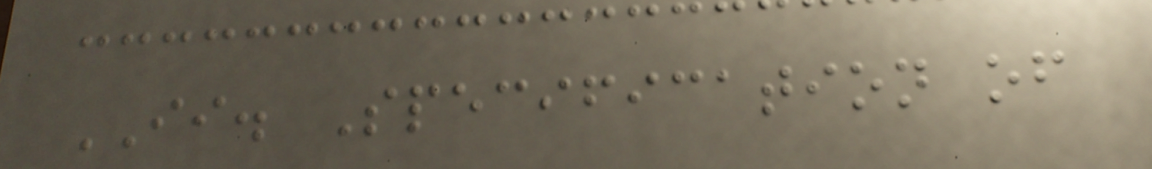II. Specification of
